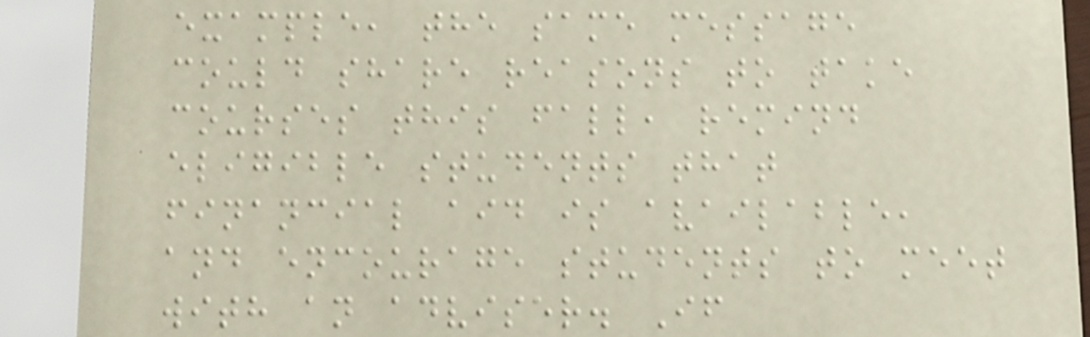example, the same message
could share reasons to take
courses this fall, remind
eligible students that
financial aid is available,
and encourage students to meet
with an adviser. If
